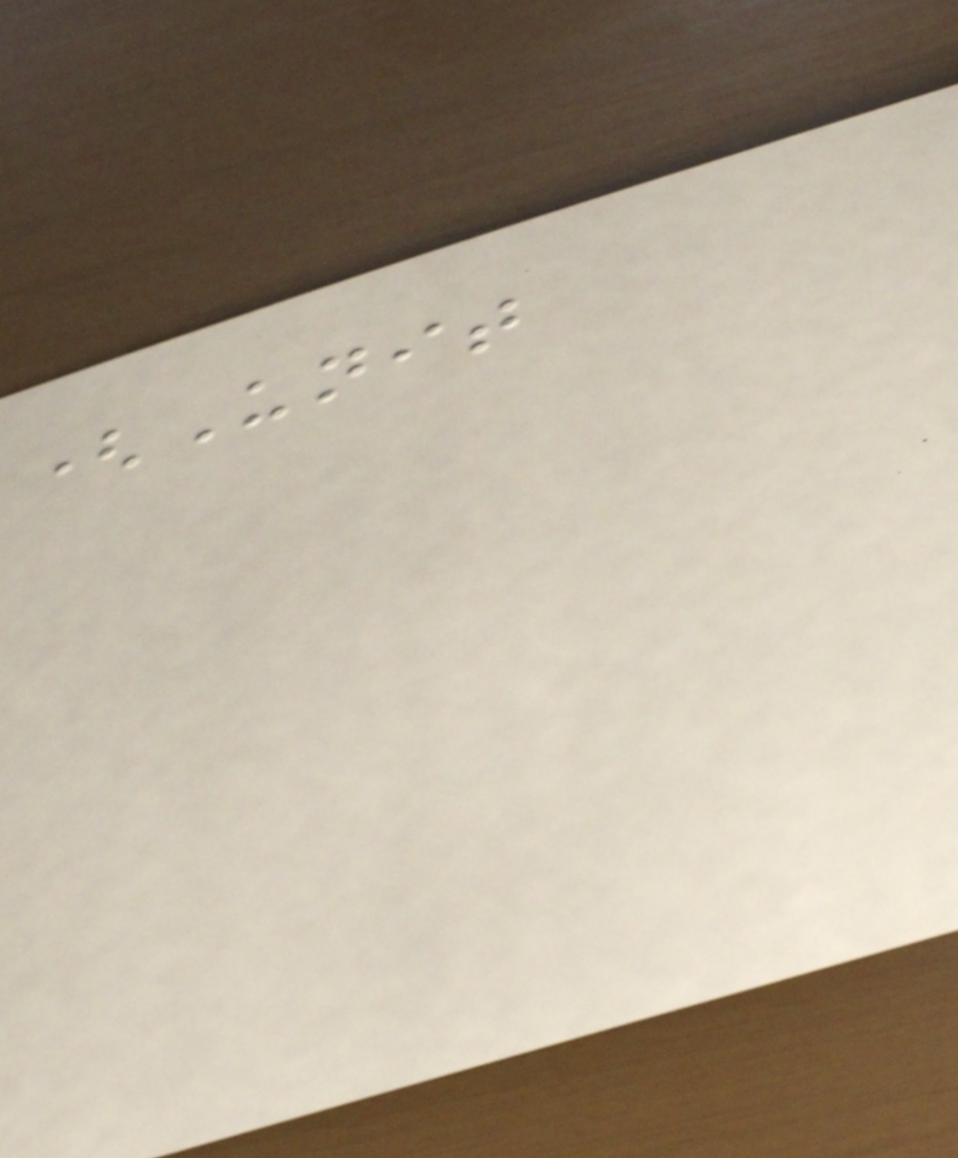(Unit
